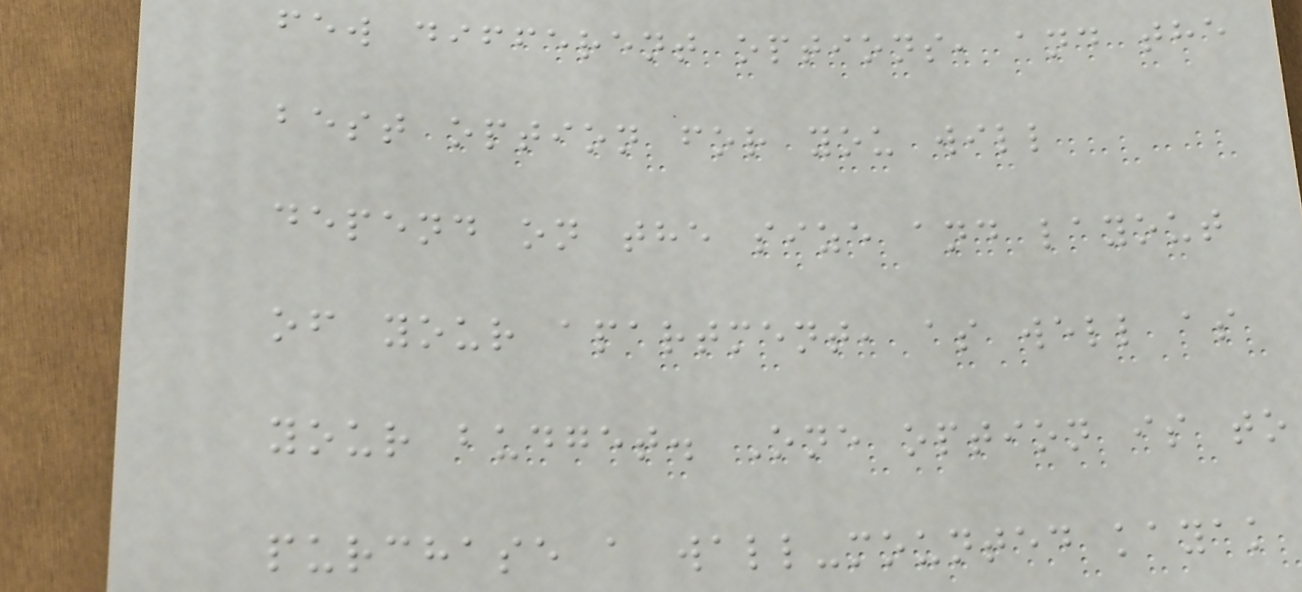few different options, and the
best option for you will
depend on the size and layout
of your apartment, as well as
your budget. One option is to
purchase a wall-mounted kayak
